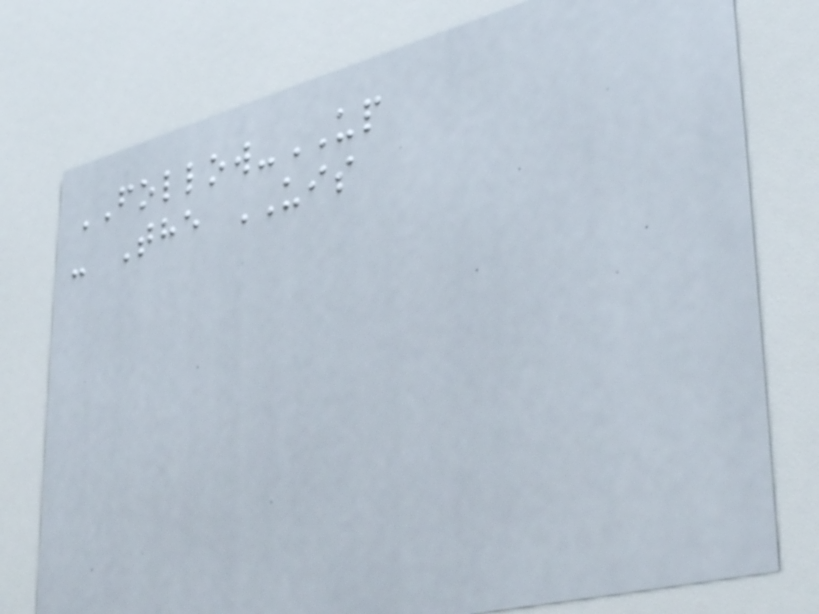FOLLOW-UP
- The UIS
